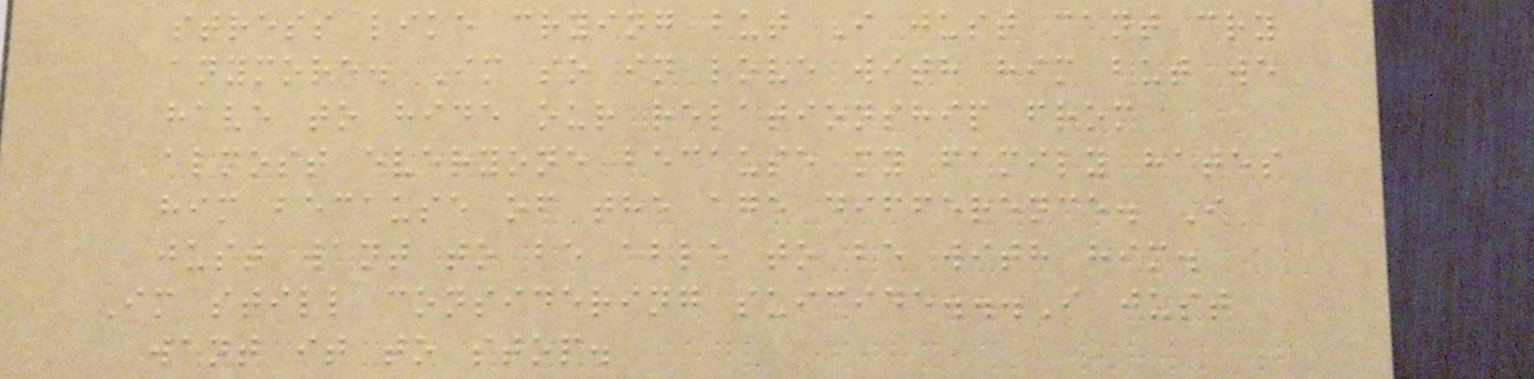stress like crying but I just cant cry
anymore. Im so in love with him but we
have to hide our relationship from
almost everyone because my family hates
him because of the age difference. I
just want to be able to be with him.
Im still considering suicide...I just
want it to stop.
